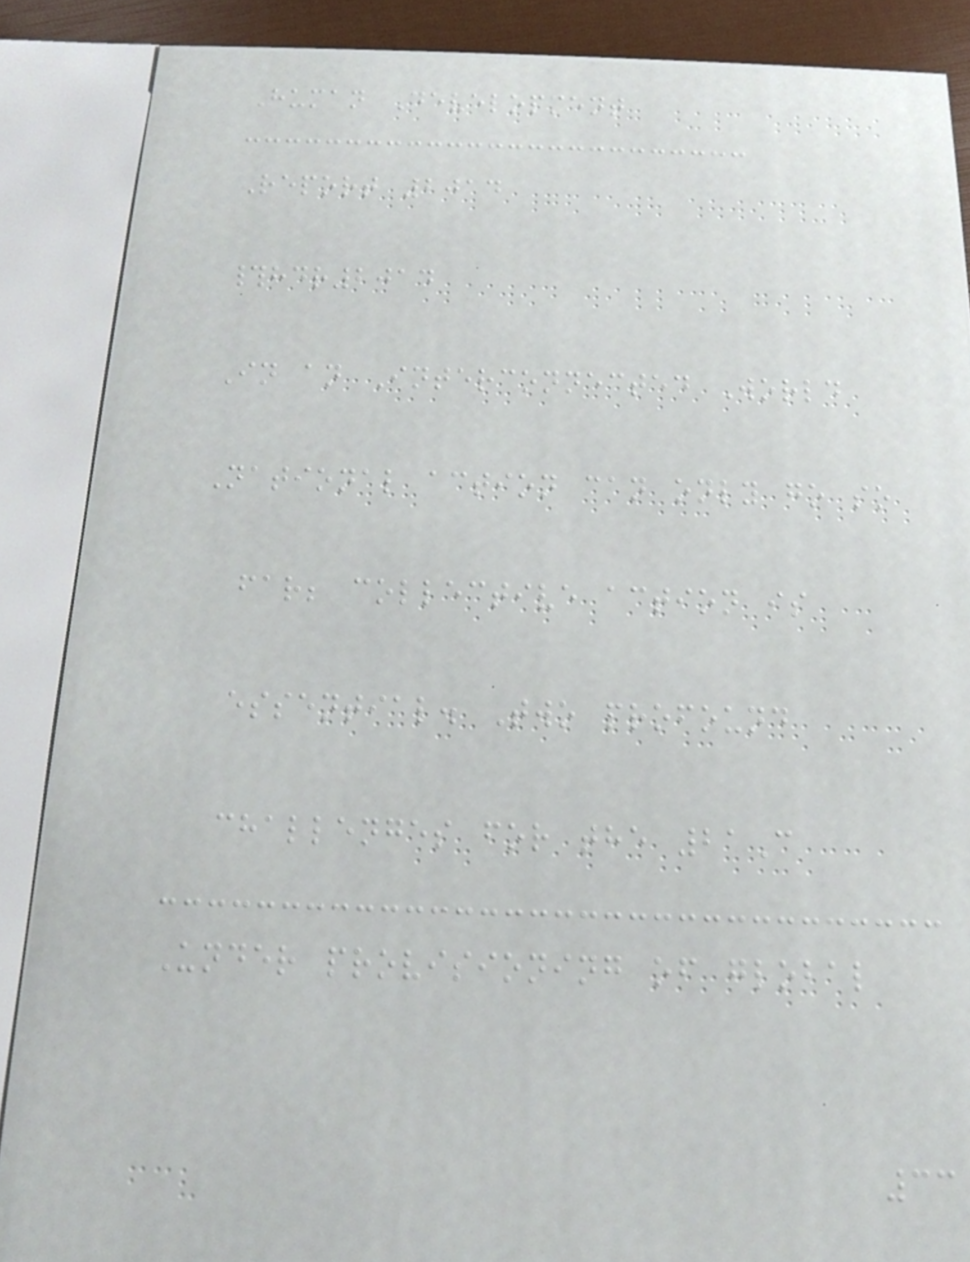Human Development
Report 2014
#hdr2014
In an Interconnected World
National action can only go so
far; collective action is
essential. Two profound
challenges for the 21C
Under provisioning of global
33
